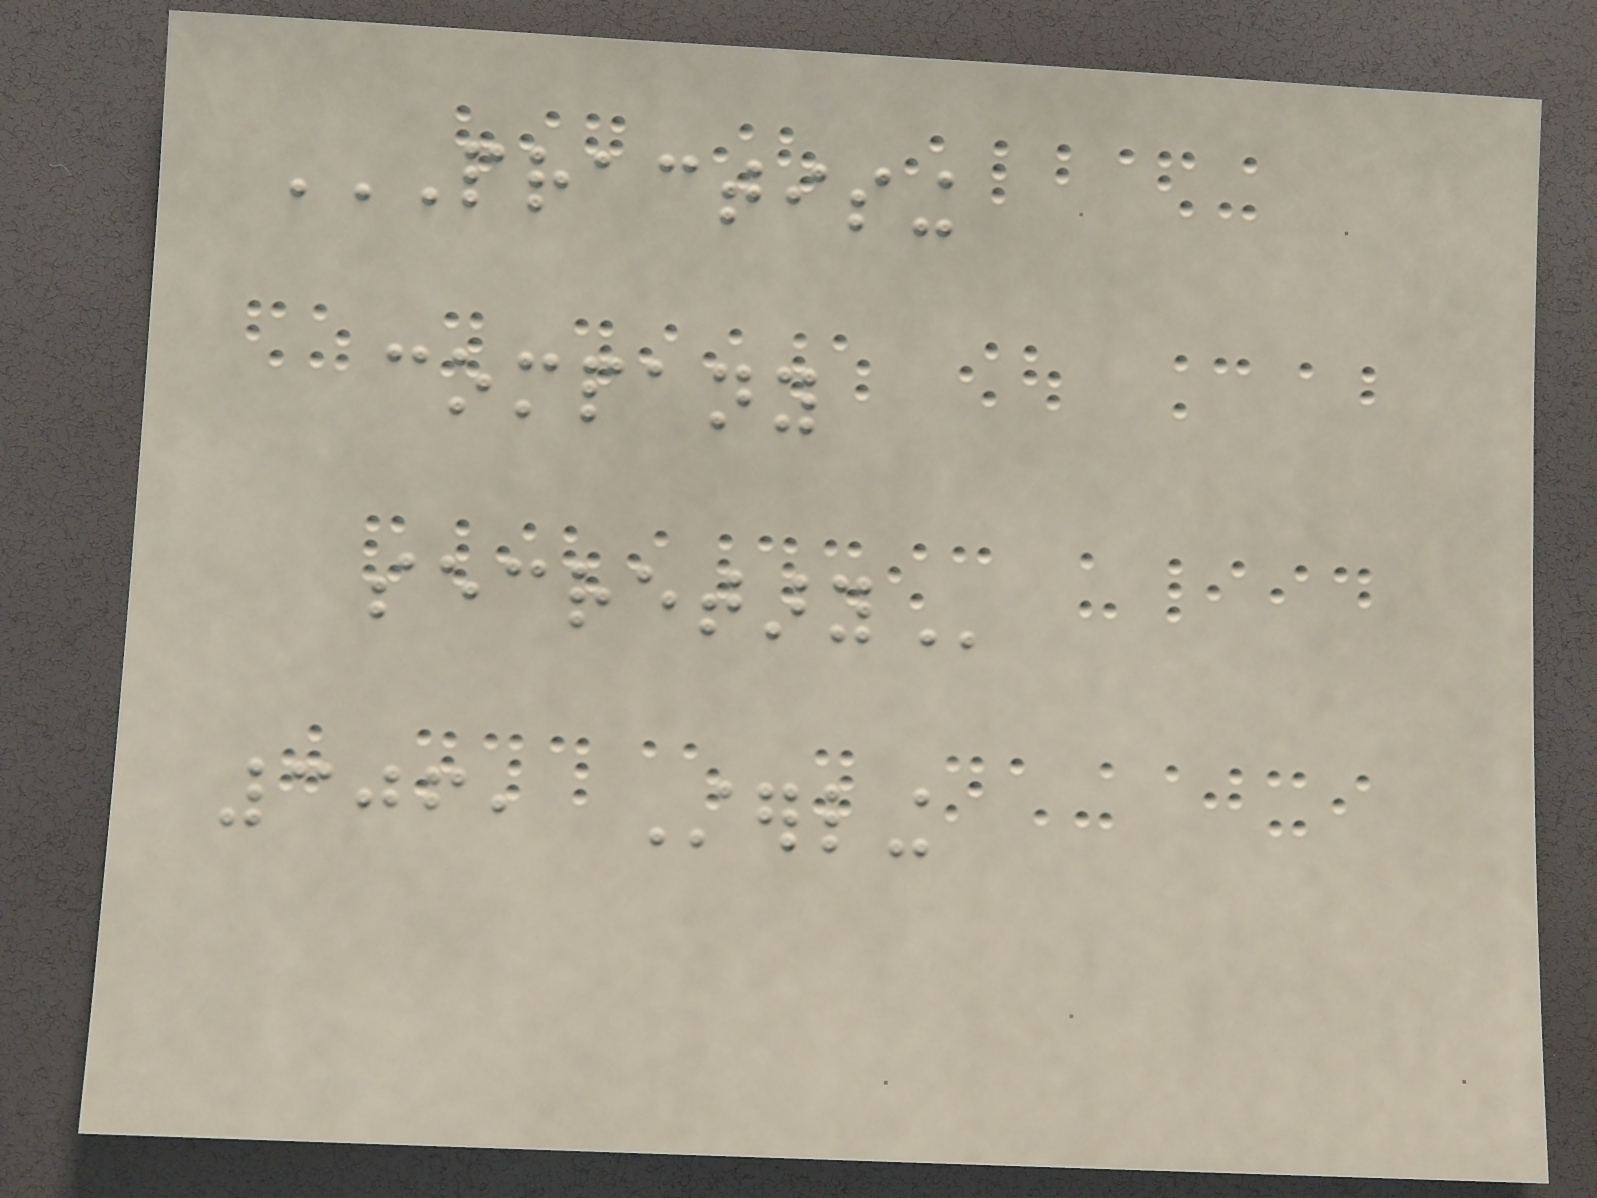PRACTISING
COMPANY
SECRETARY
306, Sterling
